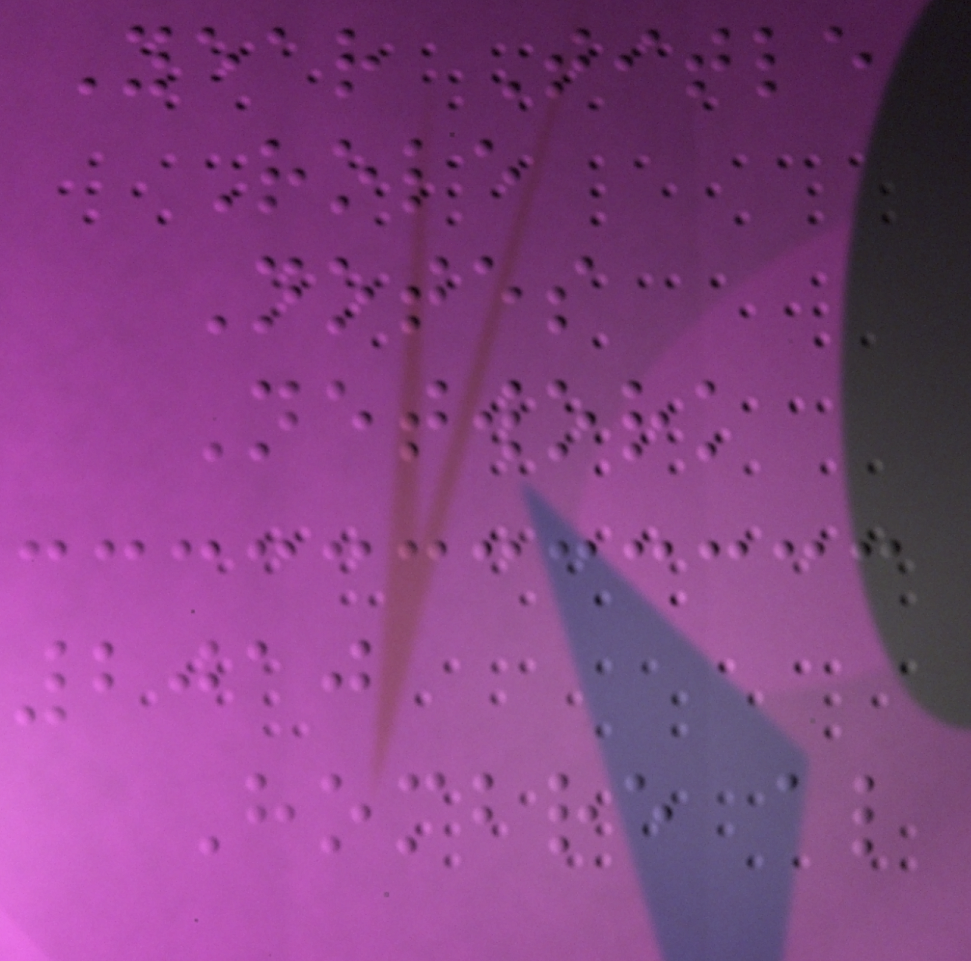Year Title
Role
Notes
Network
2010
Hombre al
